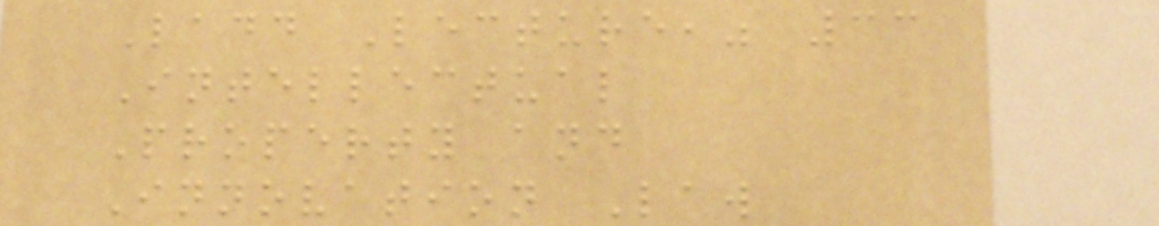Ladd Lecture," 33
Intellectual
Property and
Innovation Law
